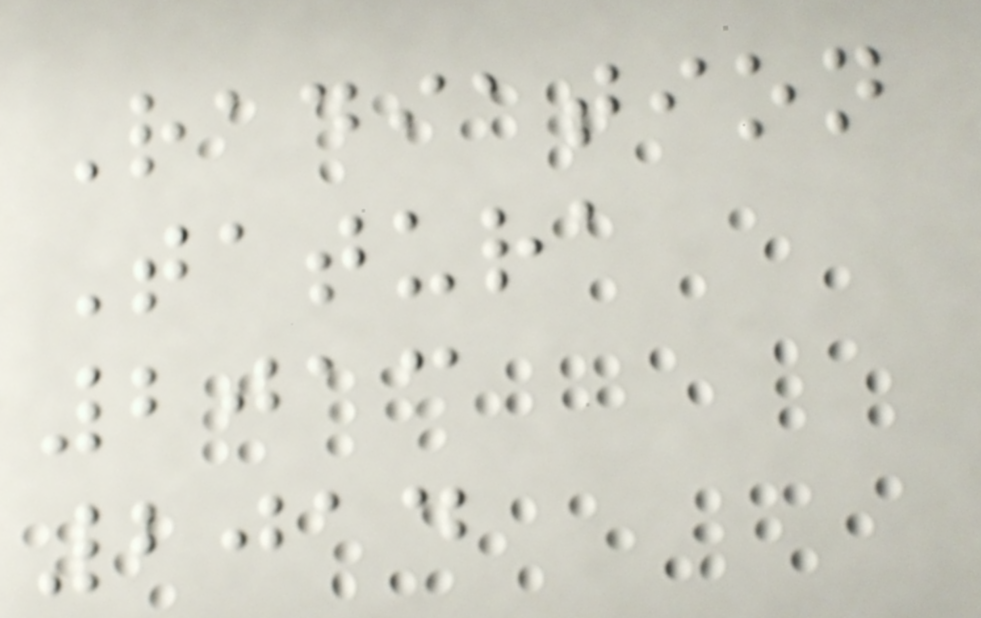Radiation
Tatura
2013
2014
